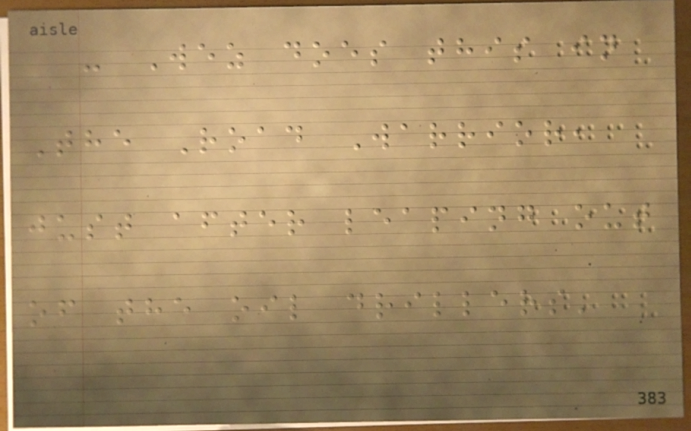- Wez does this in
The Road Warrior,
just after leaping out
of the oil drillers'
